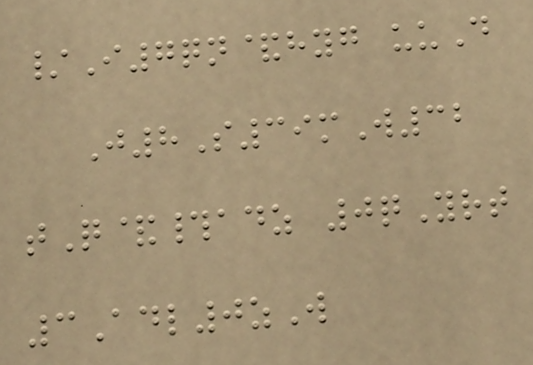/I7qn&hyg uuD
J8S39mW32
tQ&#adz 0qYrt
3Adl0zW
